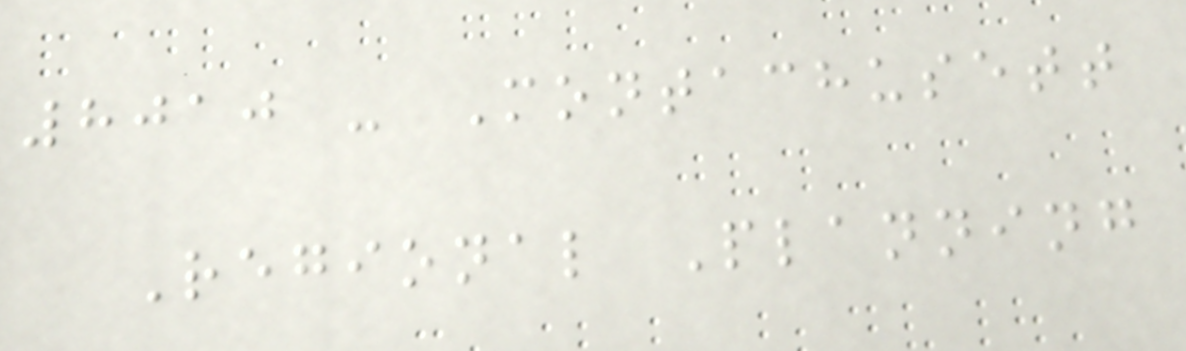8010 - Montachusett
Regional Planning
